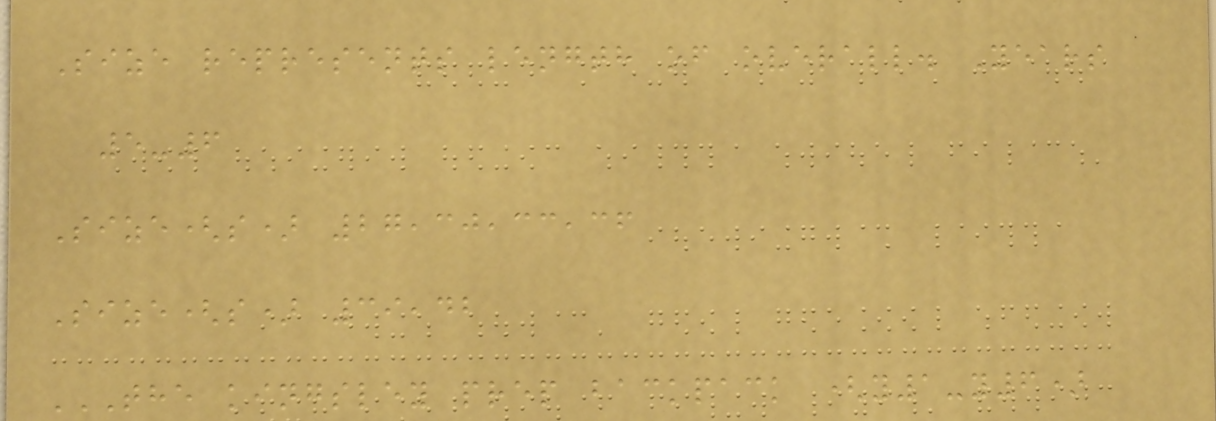Size represents length of overall. Years
5-6
Size(s) 27,30,33,36
Size(s) 39,42
THE KINGSLEY PREP BACKPACK (Y1-Y6)
